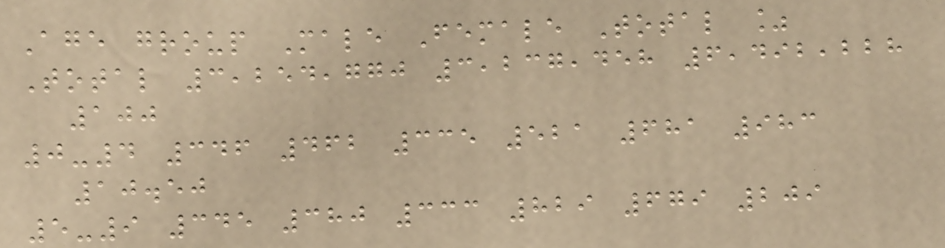Age group Male Female Total %
Total 3,254,770 3,237,458 6,492,228
100
0-4 346 462 335 521 681 983
10.50
5-9 345 380 333 829 679 209
